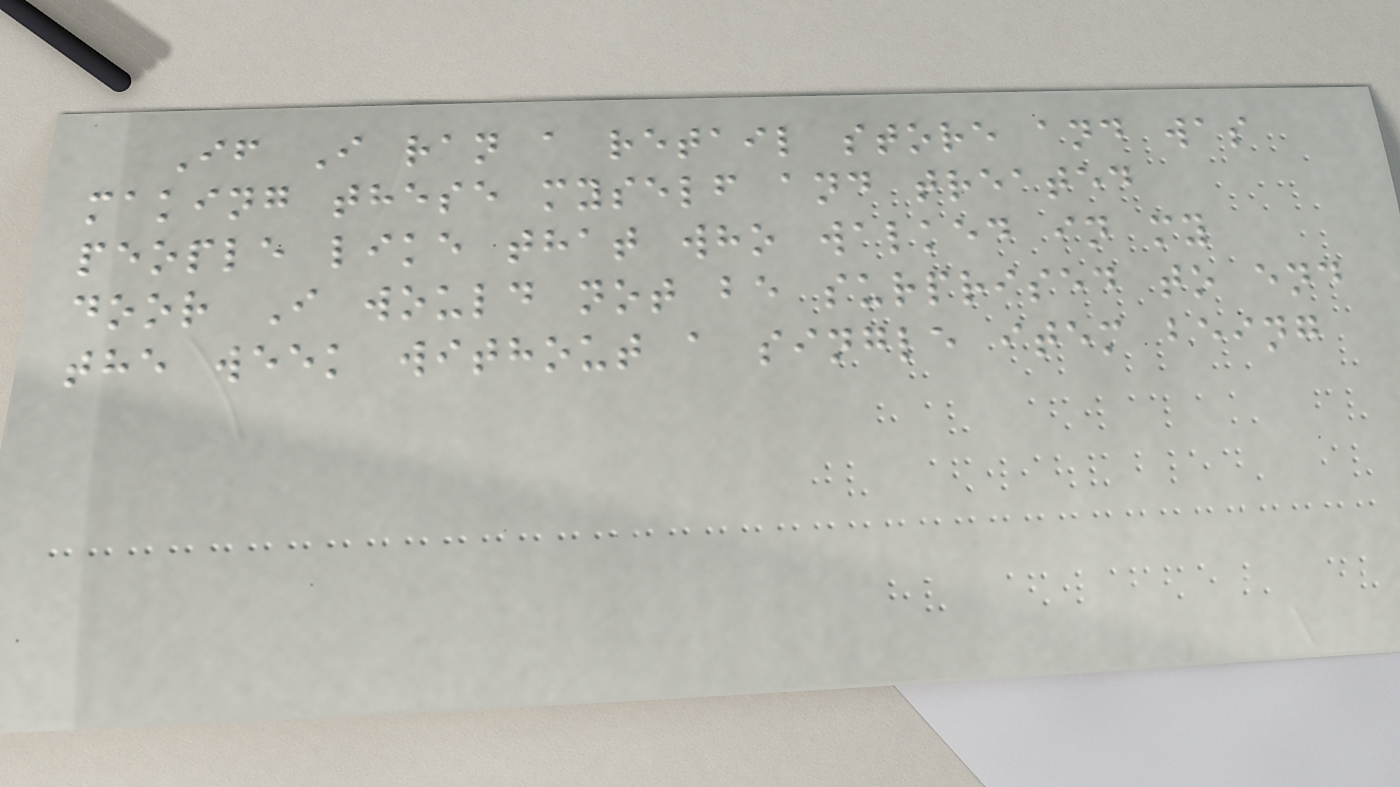If I ran a retail store and was
making these myself and treated
people like that who walked in my
door I would not be surprised to end
the week without a single item being
